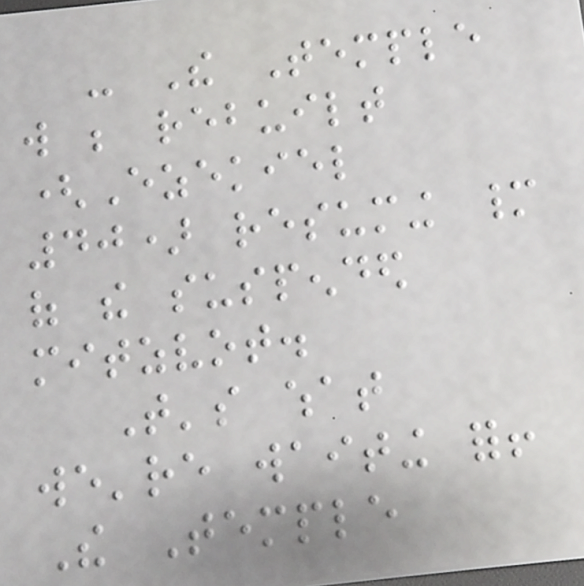- The Temple
will be rebuilt
(Ezekiel
40) resuming many
of the suspended
mitzvot.
That's what
we're waiting for!
The Temple
